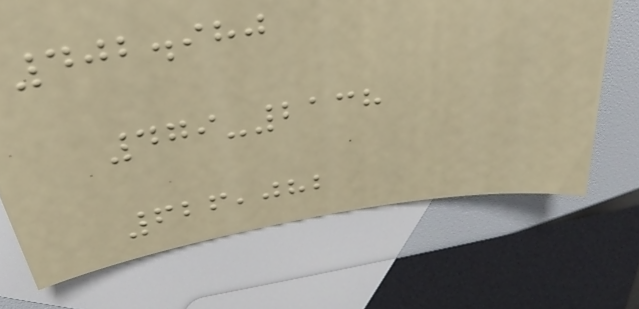402.980
479-2138
626,082
